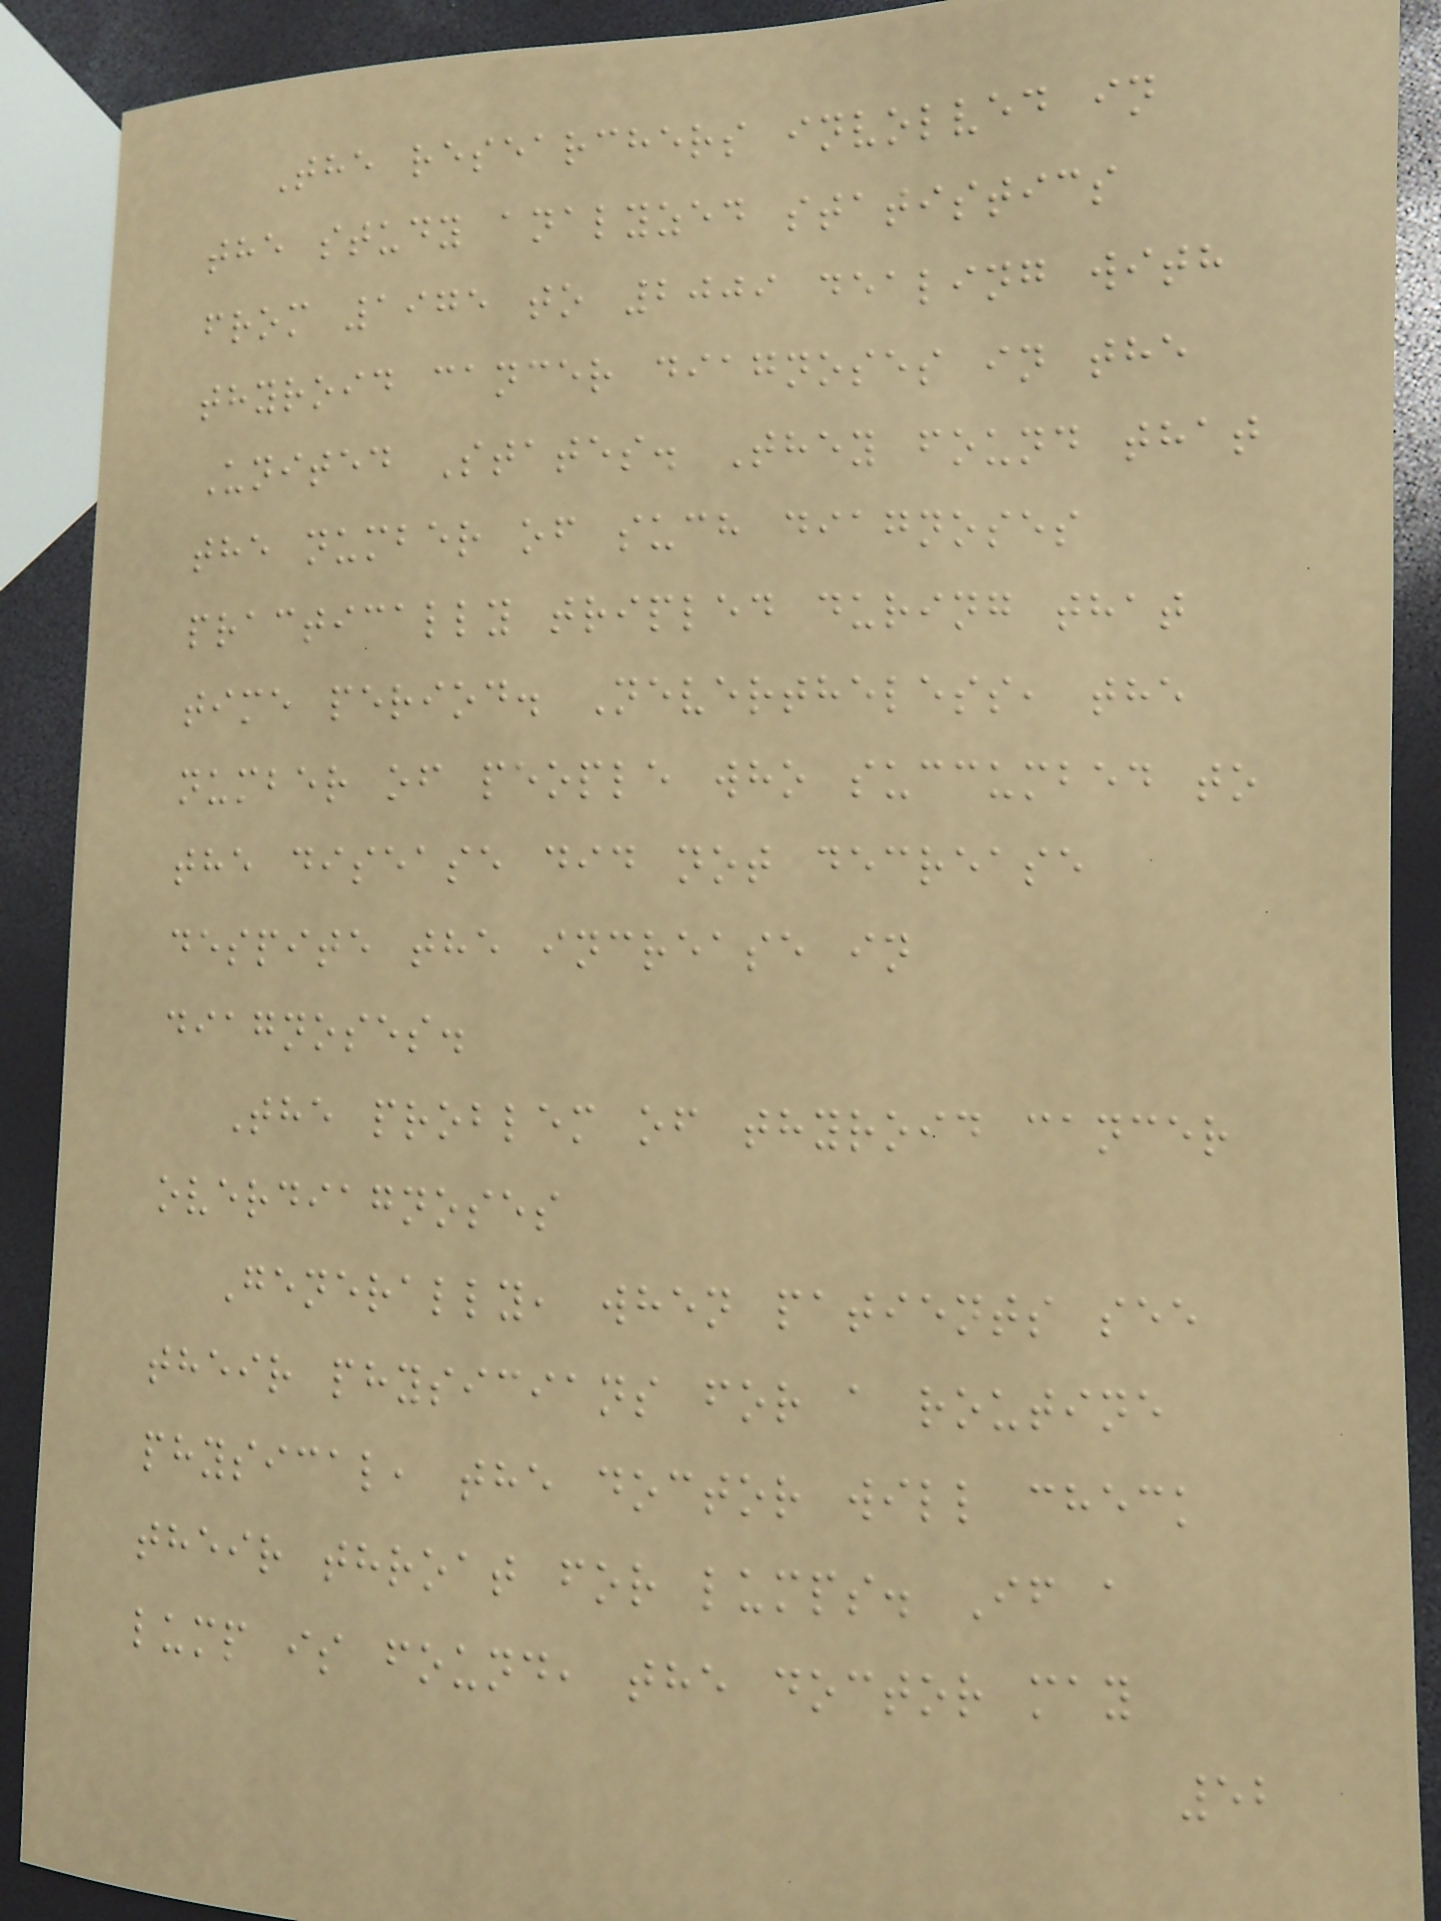The researchers involved in
the study analyzed statistics
from 1975 to 2009 dealing with
thyroid cancer diagnoses in the
United States. They found that
the number of such diagnoses
practically tripled during that
time period. Nevertheless, the
number of people who succumbed to
the disease did not decrease
despite the increase in
diagnoses.
The problem of thyroid cancer
overdiagnoses
Generally, when patients see
their physicians for a routine
physical, the doctor will check
their throat for lumps. If a
lump is found, the doctor may
52
